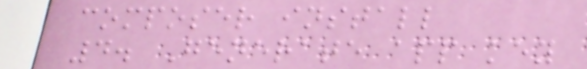composer install
4. Generate app key
